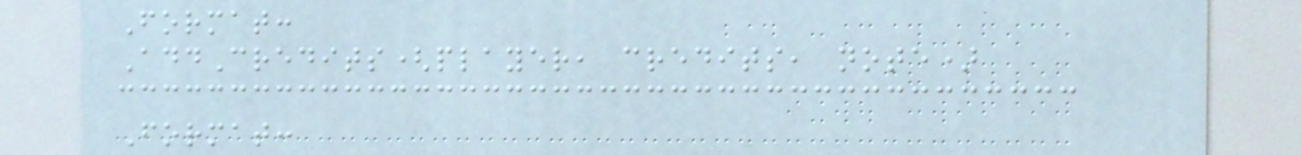Format:
AddCredits(player, credits, note)
Format:
